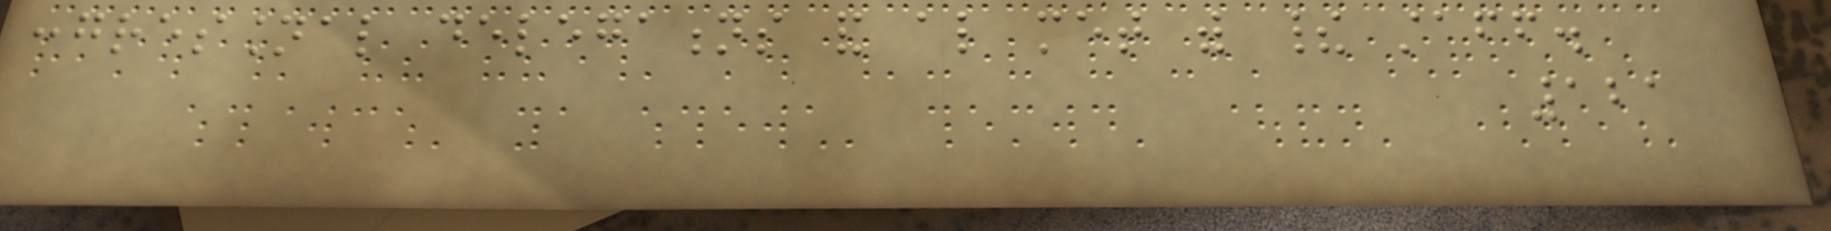congressional delegations and also met with their staff.
121
